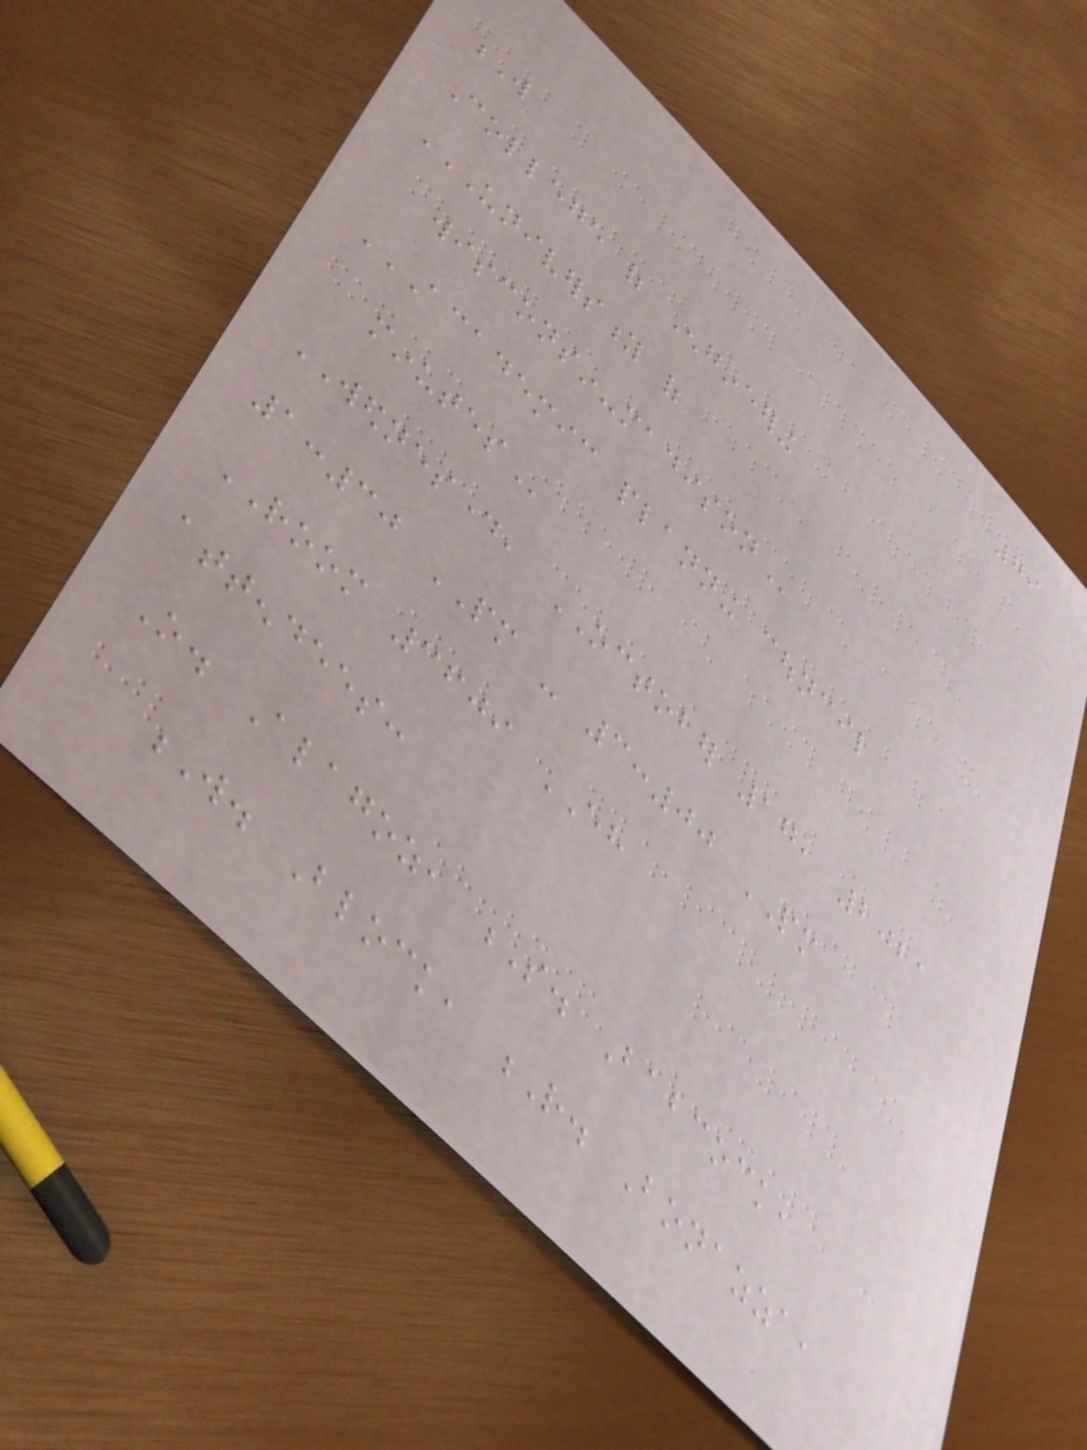79
W
College of Engineering
UNIVERSITY OF
WISCONSIN-MADISON
ACADEMIC PLANNING COUNCIL
MINUTES
WEDNESDAY, OCTOBER 17, 2021
1:30 PM - 3:00 PM
ROOM 3609 EH
attendees:
O. Alagoz, S. Babcock,
W. Block, R. Bonazza,
